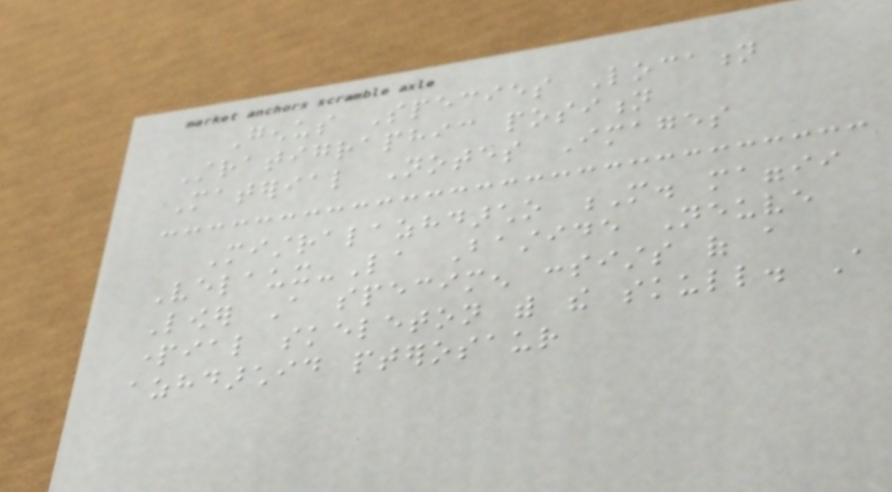Genus Species Location
Stratigraphic position
Material Notes Images
Mistralazhdarcho M. maggii
Velaux-La Bastide Neuve
Lower A specimen consists of a
partial skeleton with the skull. A
azhdarchid pterosaur
